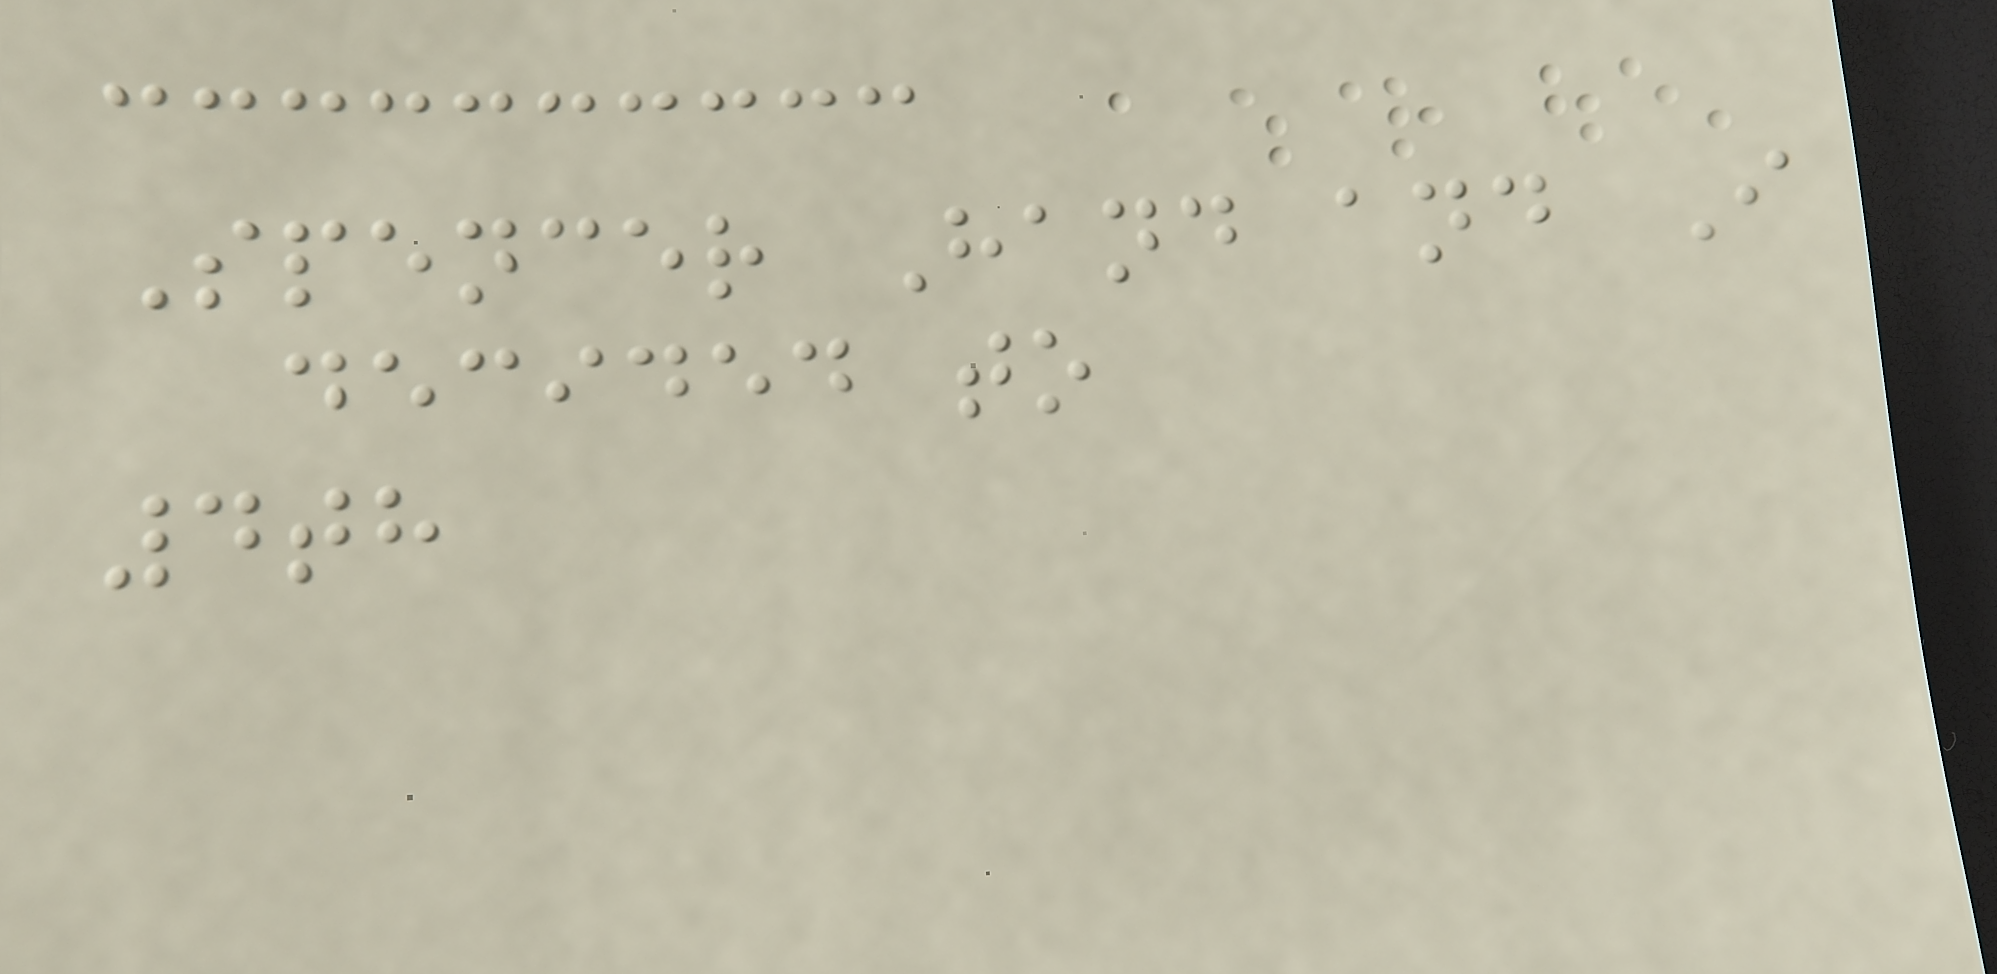Spencer Hand and I
decided to
4th
